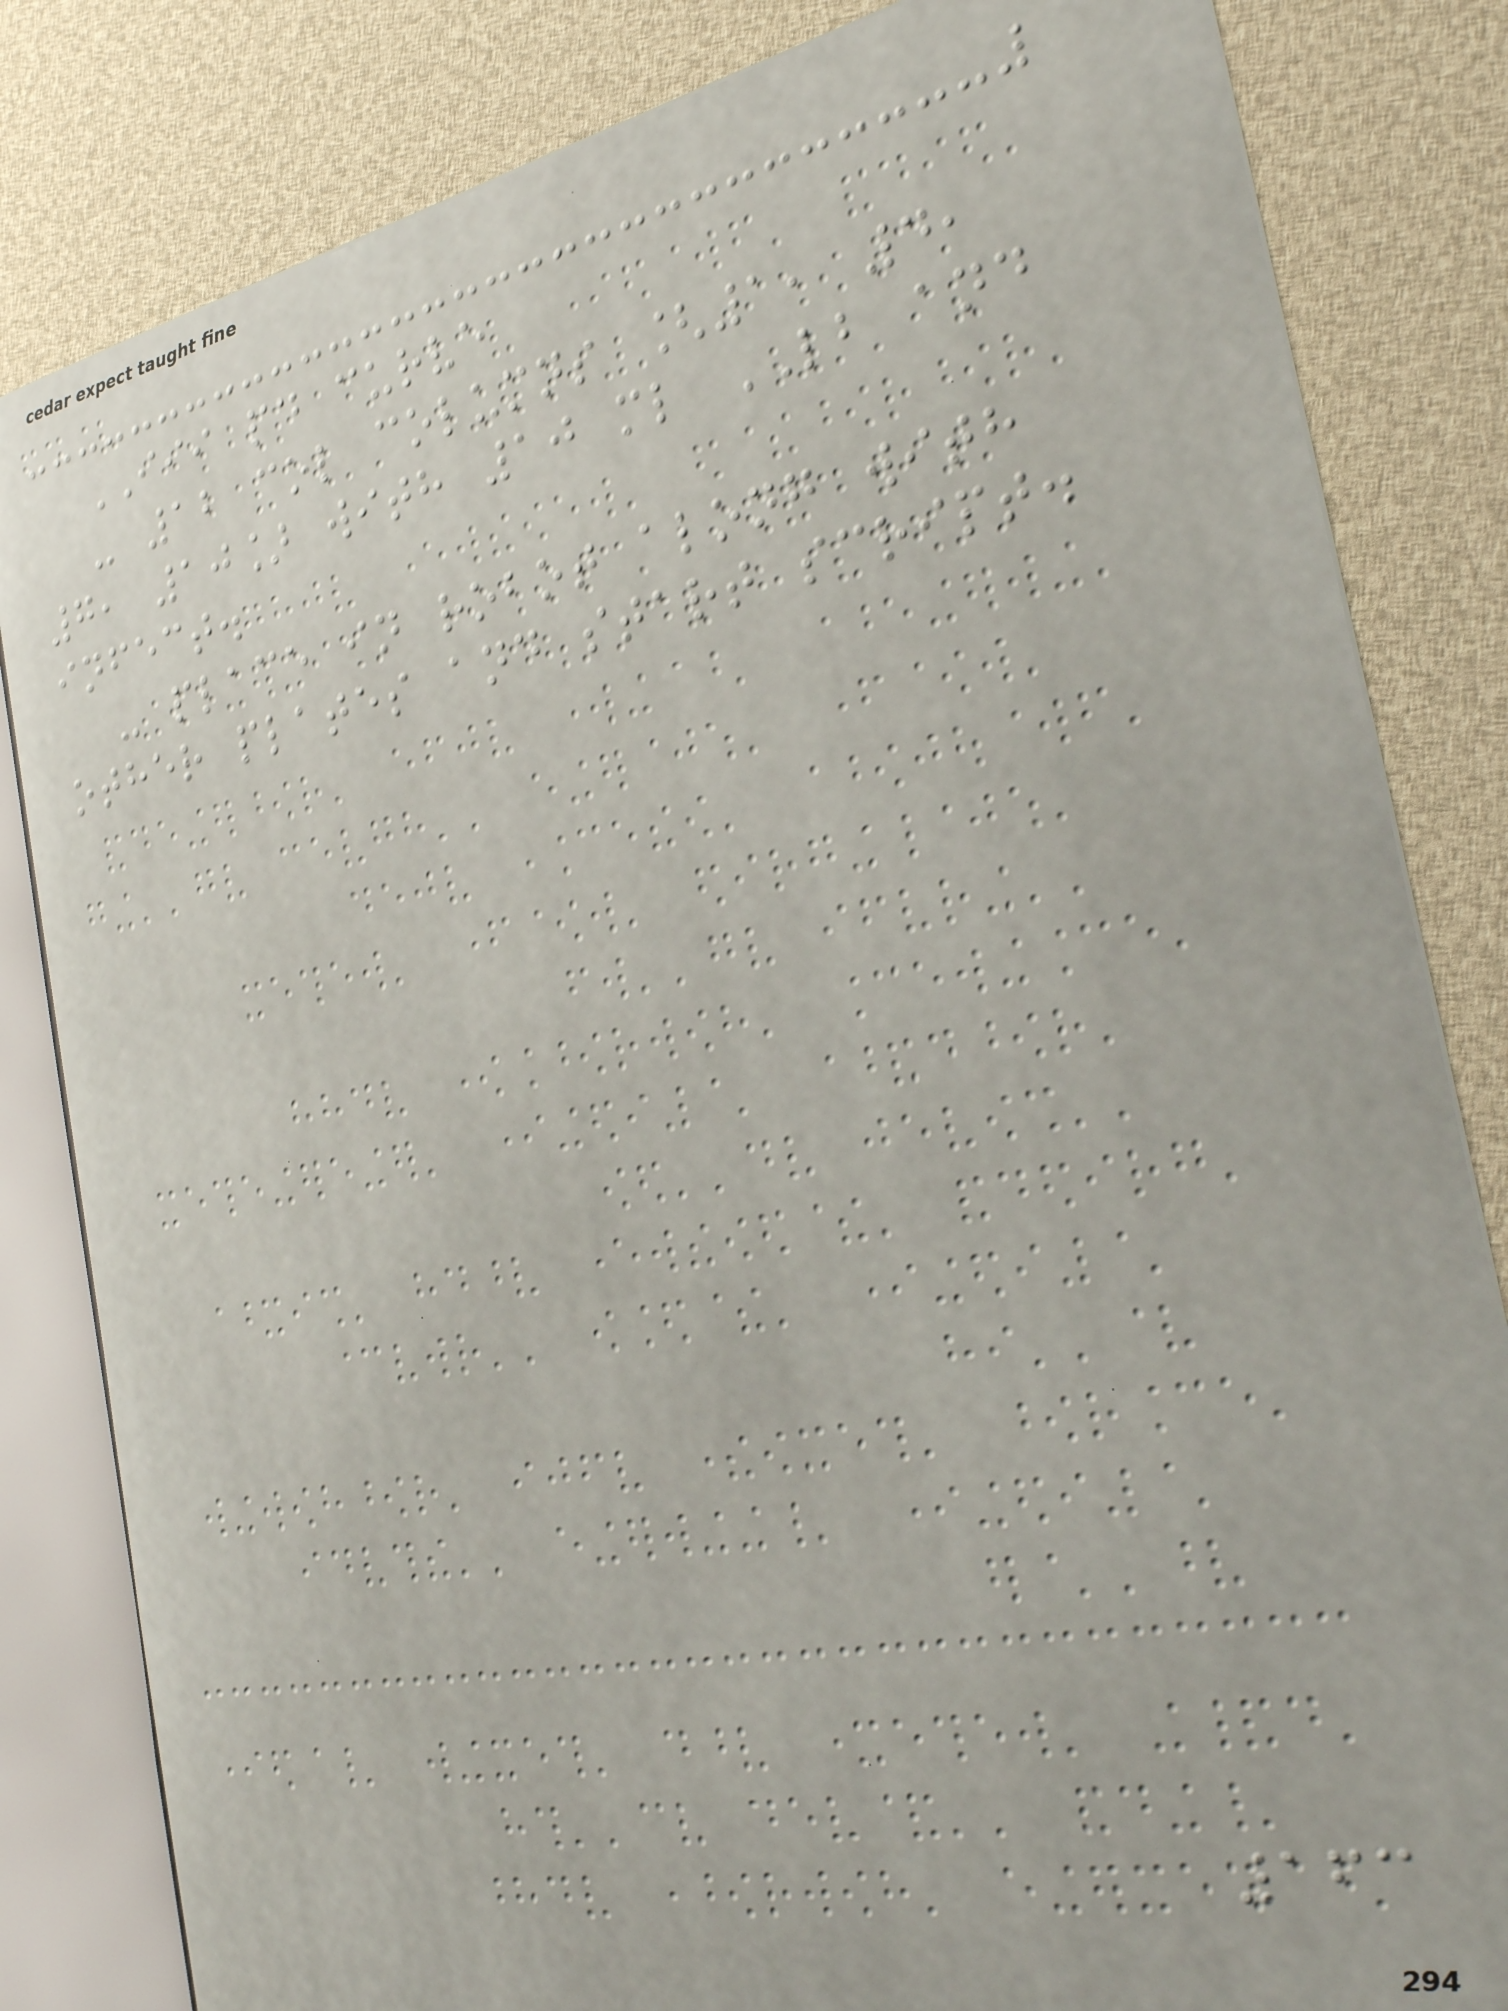III pd curve
- 12 col columns [1, 4,
7, 10] with 10 ml LB and
infect.
- place in robot along with
other plates and start script.
163
